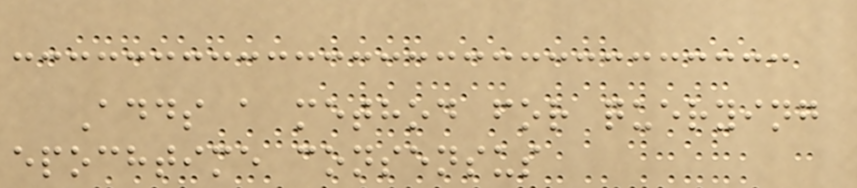Adds a method for querying
epochtime consensus
